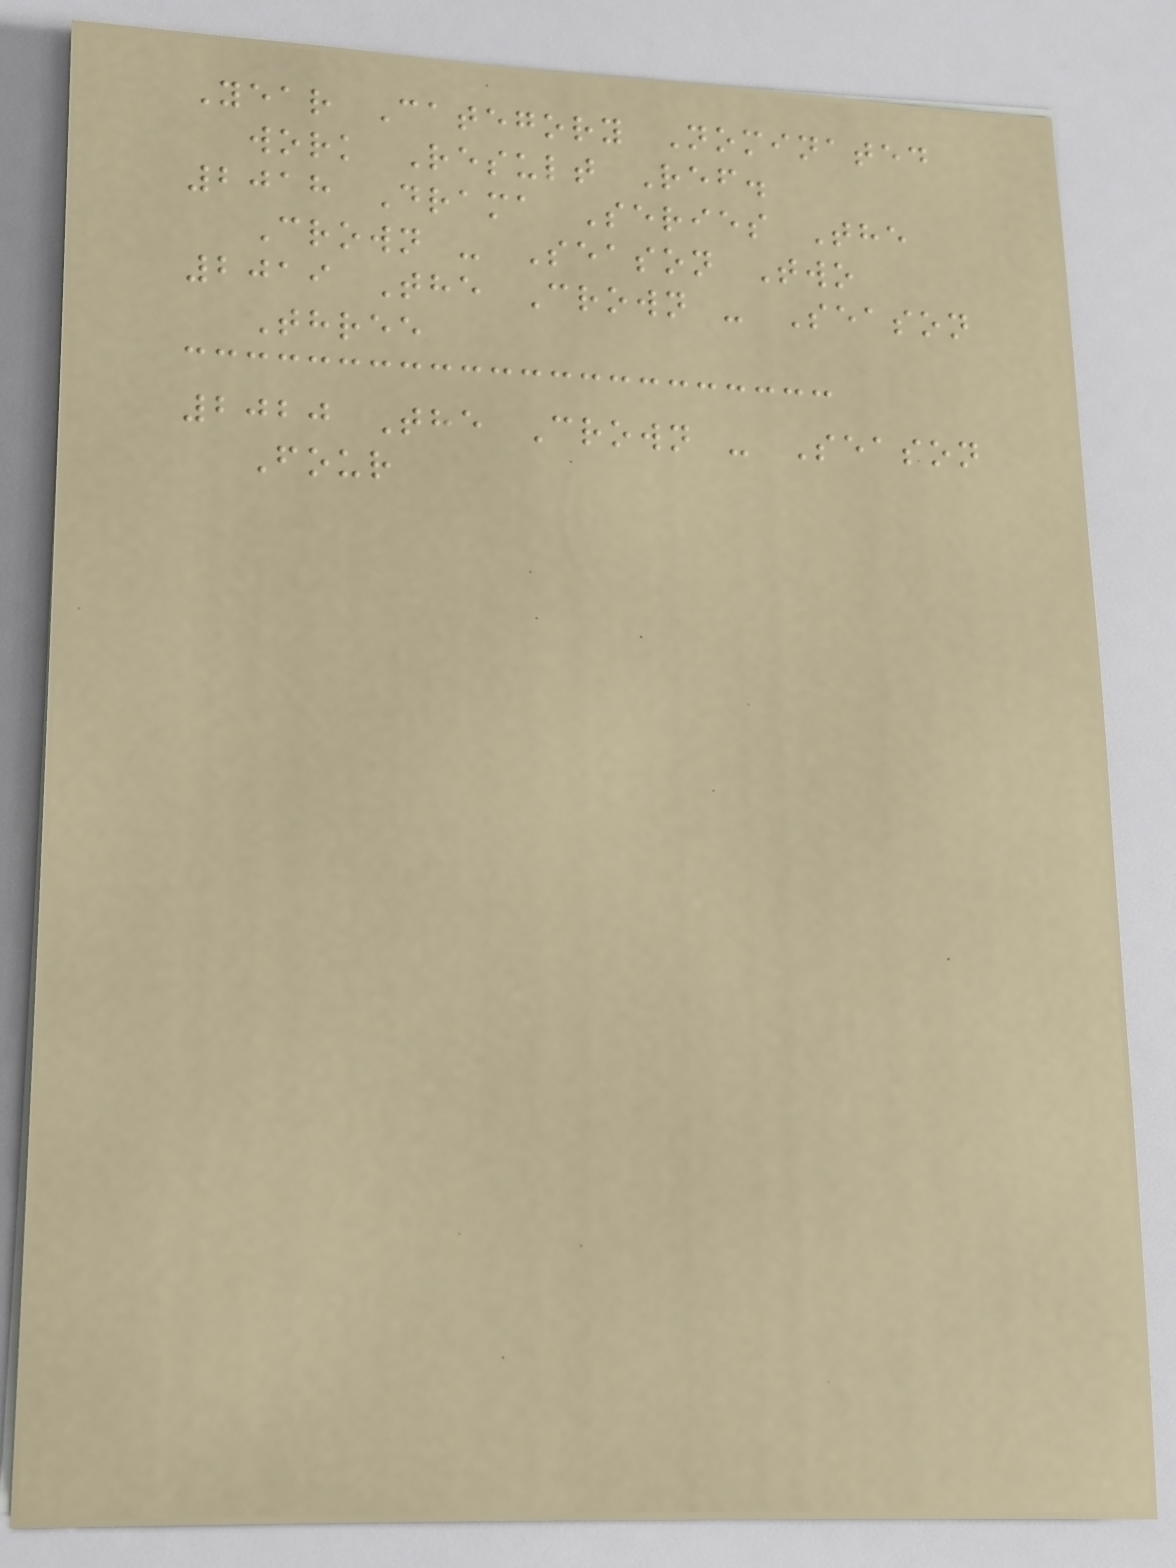Year Category Nominated
work Result Ref.
2018 Drama Series The
Crown - Season Two
2019 The Crown - Season
Three
2020 The Crown - Season
Four
